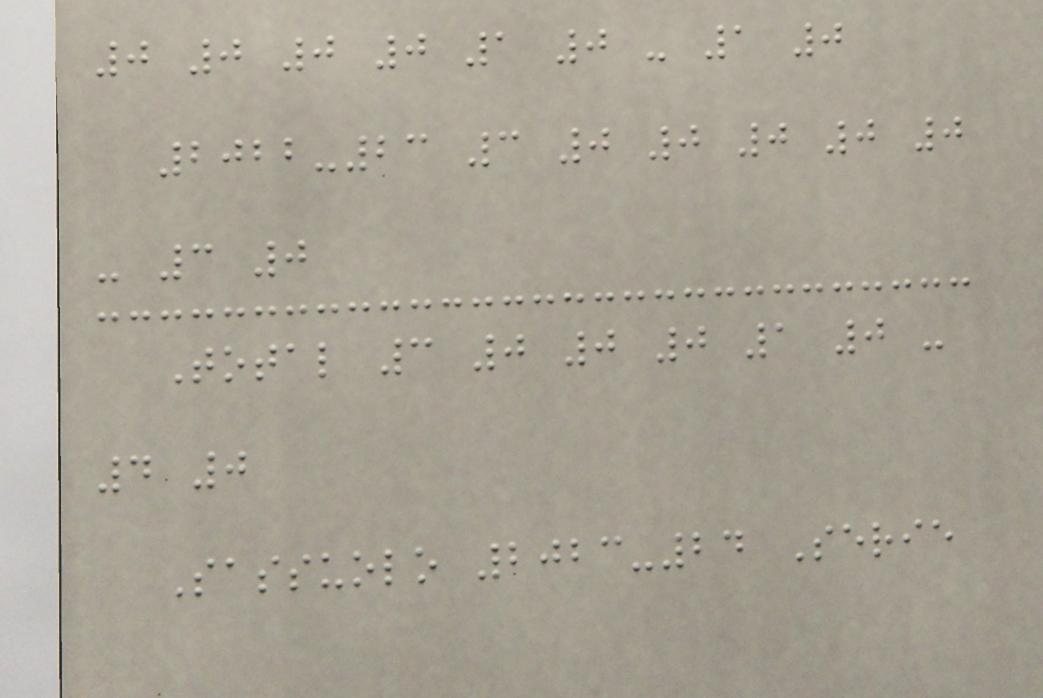0 0 0 0 1 0 - 1 0
2022-23 3 0 0 0 0 0
- 3 0
Total 3 0 0 0 1 0 -
4 0
Sassuolo 2023-24 Serie
